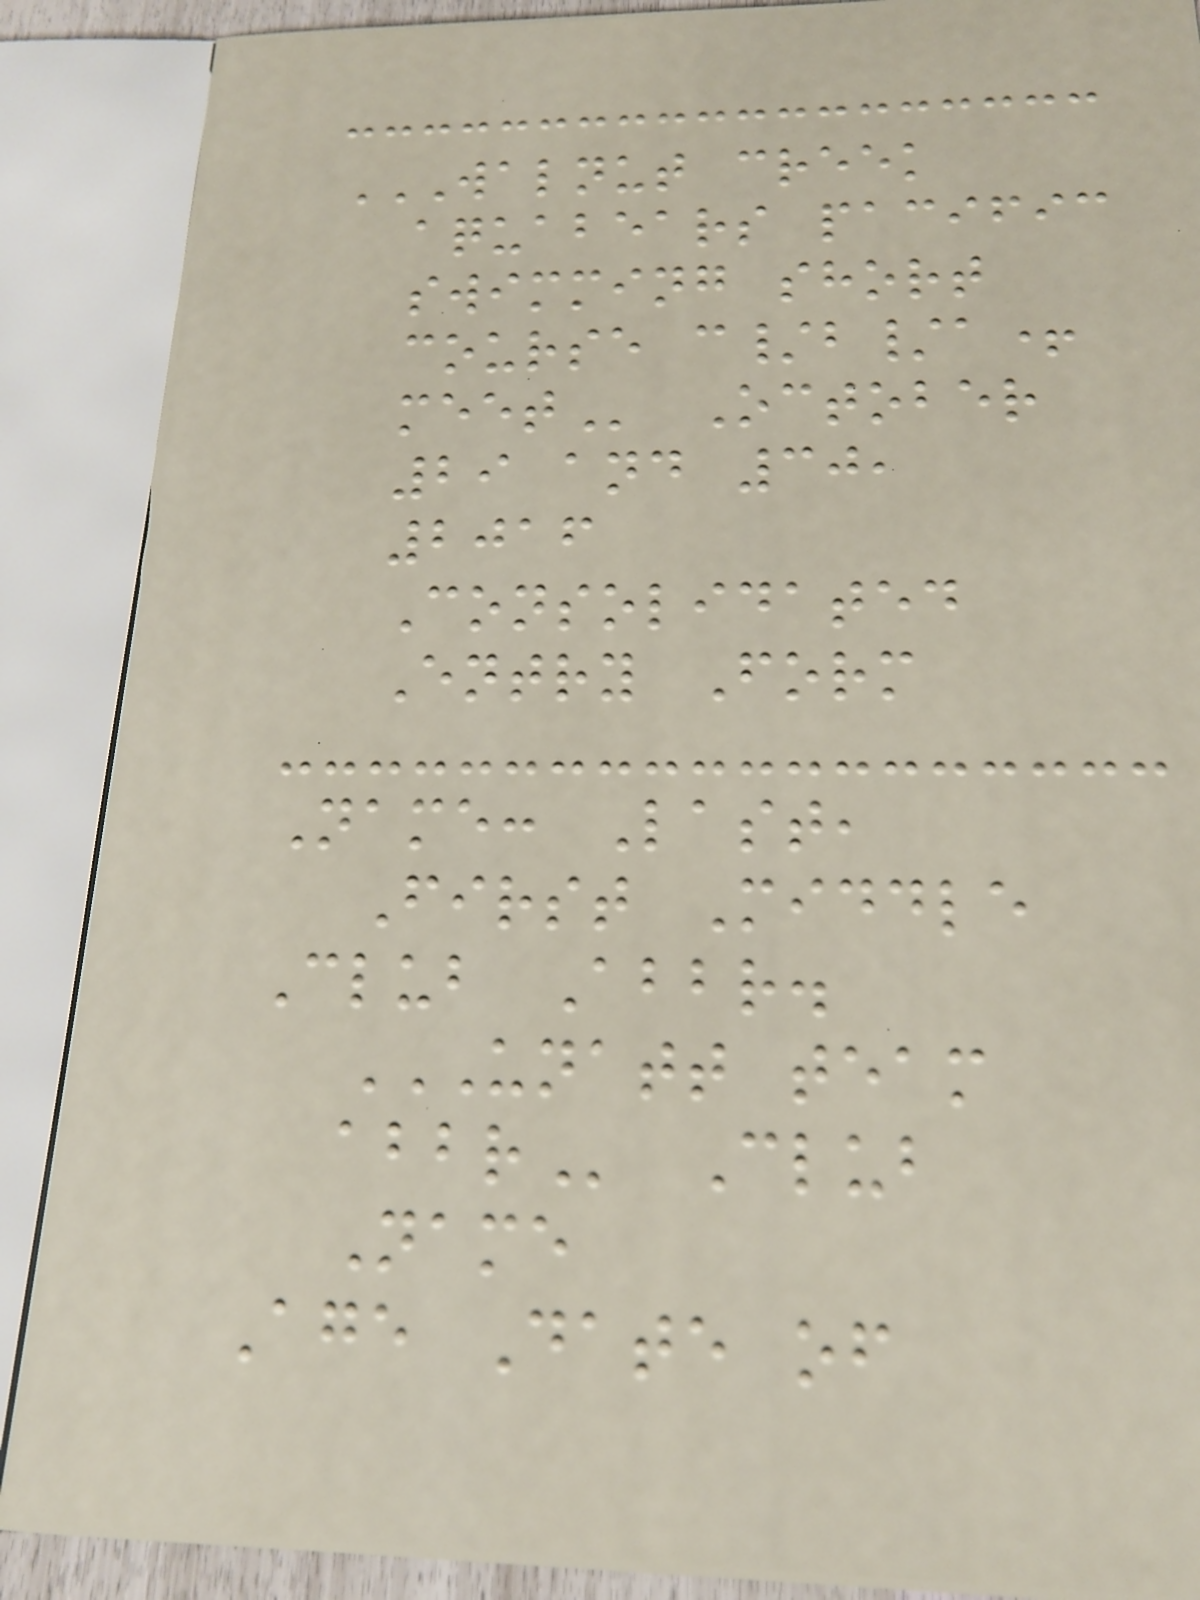WALNUT CREEK
AQUABEARS PACIFIC
SWIMMING SHORT
COURSE C/B/A+
MEET October
29 and 30,
2016
Consolidated
Entry Form
Name: Last,
First Middle
Club Abbr.
UNATT TEAM
ABBR Club
Name
Age Date of
